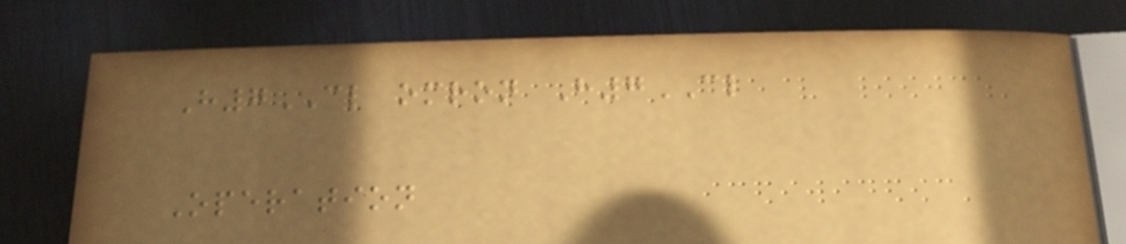H7CL omron H7CL
Operation
